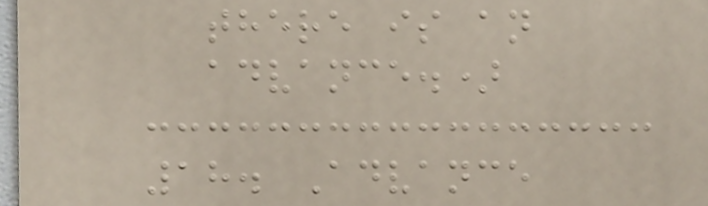there is an
advance.)
18. Advance
